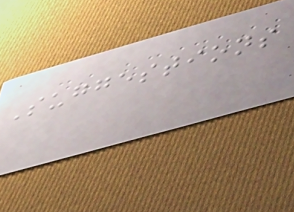Suggestions
